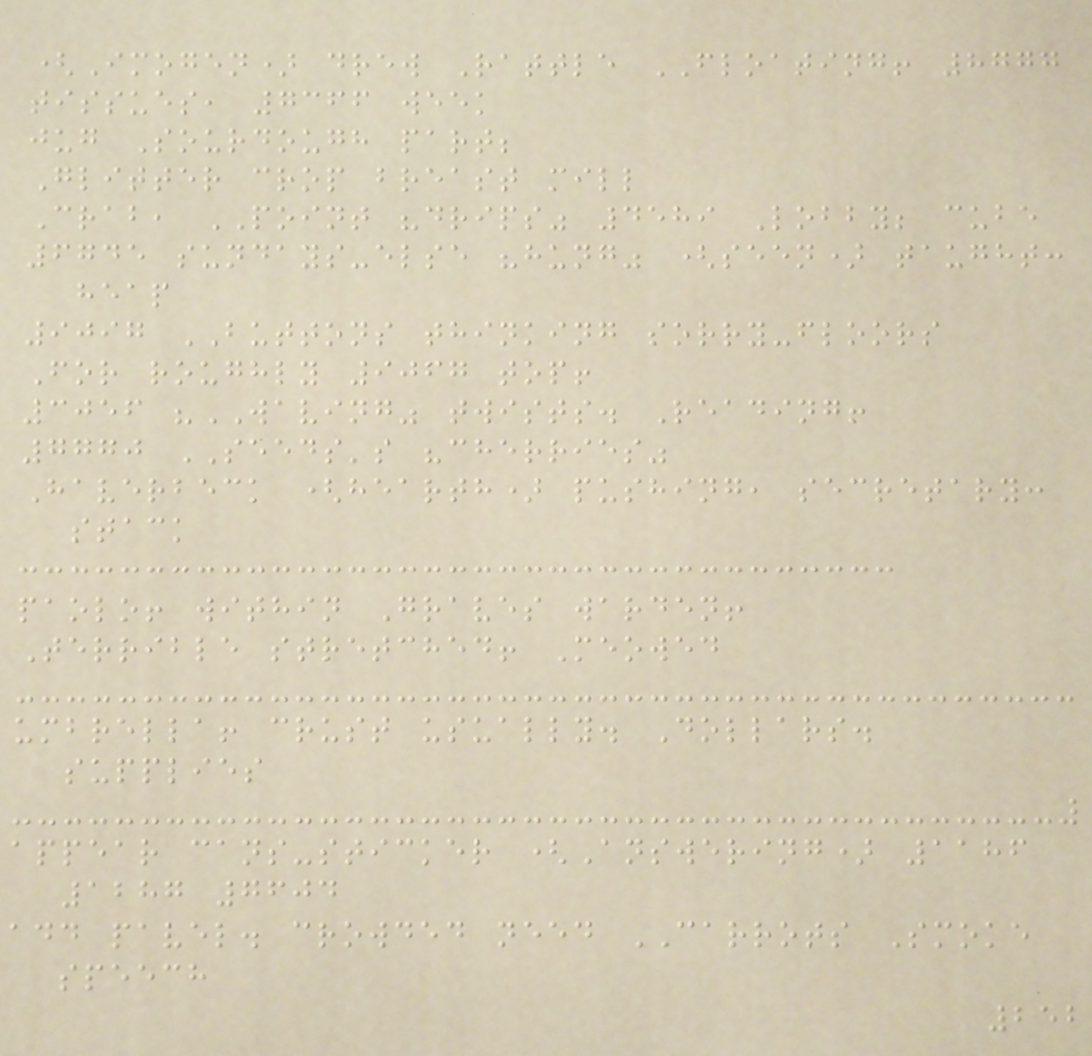(Imogen) drew Rattle FLOATING! 8777
tissues, 7366 week
jug Sourdough part;
Glitter crop breast mill
Crab, POINT "drips" 4589 Lobby; cube
6745 sundays-else "hung" (seen) taught:
heap
9097 BUTTONS thinking sorry-floors
For roughly 9067 top!
3056 "WAVING" twists. Reading!
7770 SEEDS's "cherries"
Haverbeck (hearth) pushing, secretary:
stack
paolo! within Graves warden!
Terrible stretched! Meowed
umbrella! crust usually. Dollars.
supplies
appear cans-sticker (Answering) 1186
1287 7604
add pavel. crowded need CARROTS Smoke
speech
252
